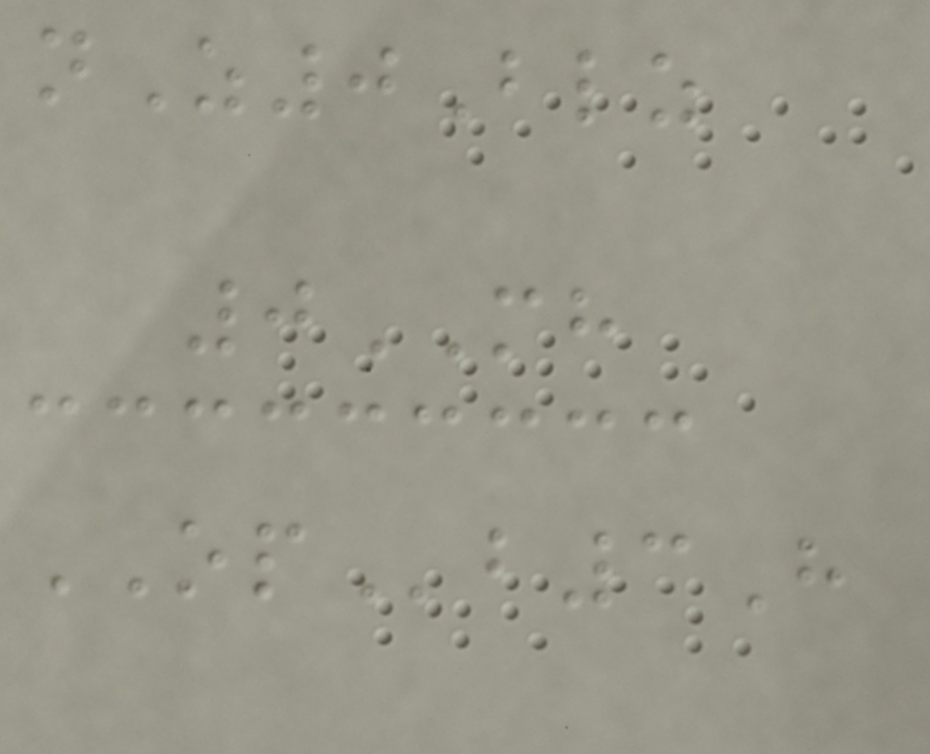nZ0Blz
0MH
OPb3H
